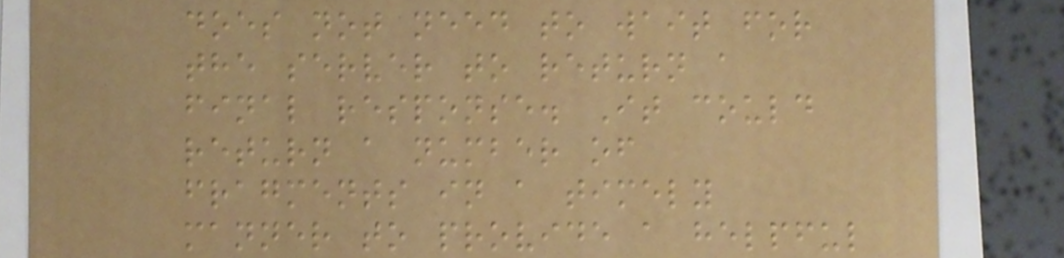does not need to wait for
the server to return a
final response. It could
return a number of
fragments in a timely
manner to provide a helpful
